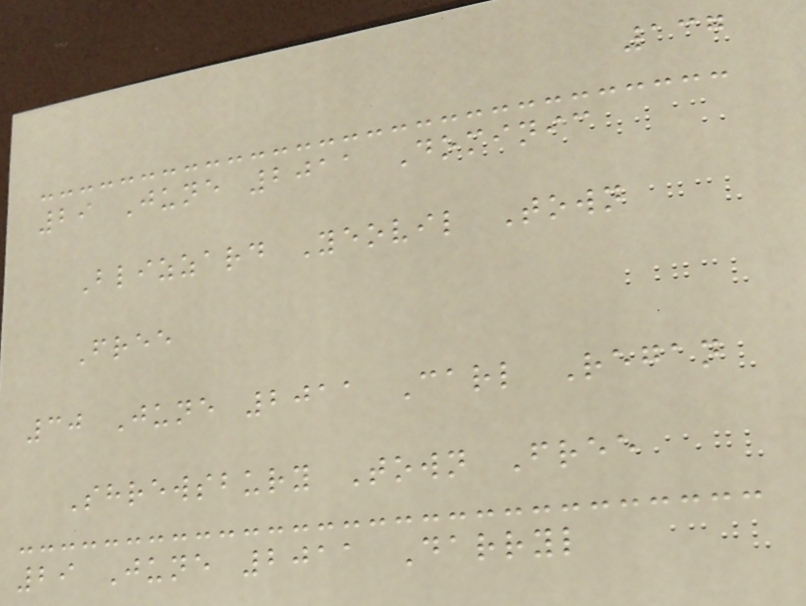137
29 June 2011 Dominic
Blizzard Yeovil Town
Free
30 June 2011 Carl Regan
Shrewsbury Town Free
29 June 2011 Darryl
